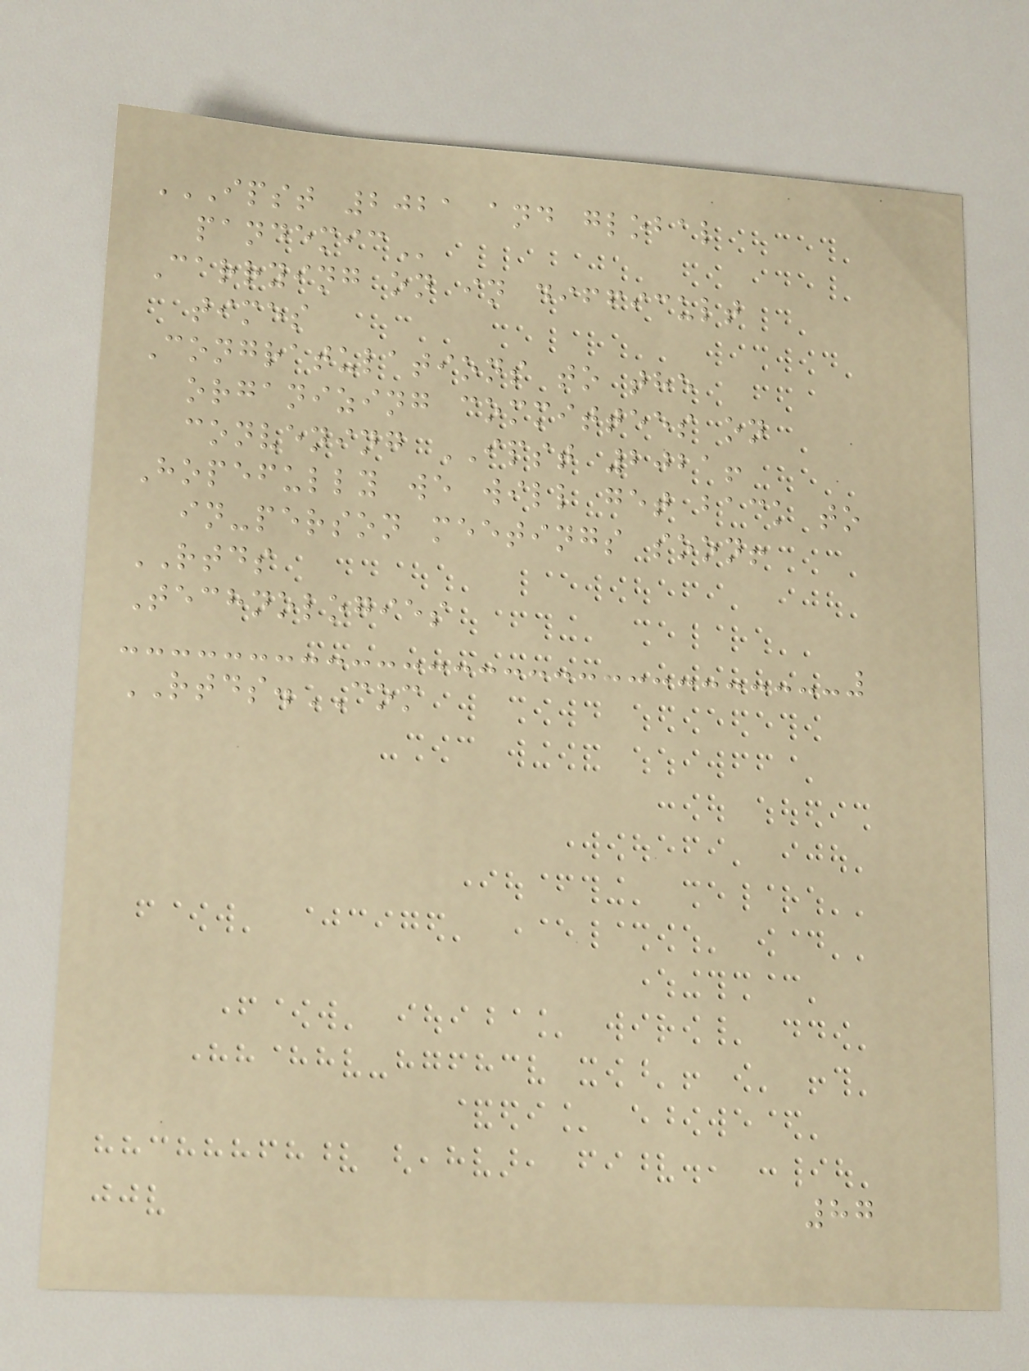IPST 2021 AND GLOBAL
PANDEMIC
Carrying on in difficult
times
Congratulations to the
organizing committees on
convening IPST 2021!
Hopefully we will get back to
in-person meetings soon!
RTDS
Technologies
RTDS.COM
87
